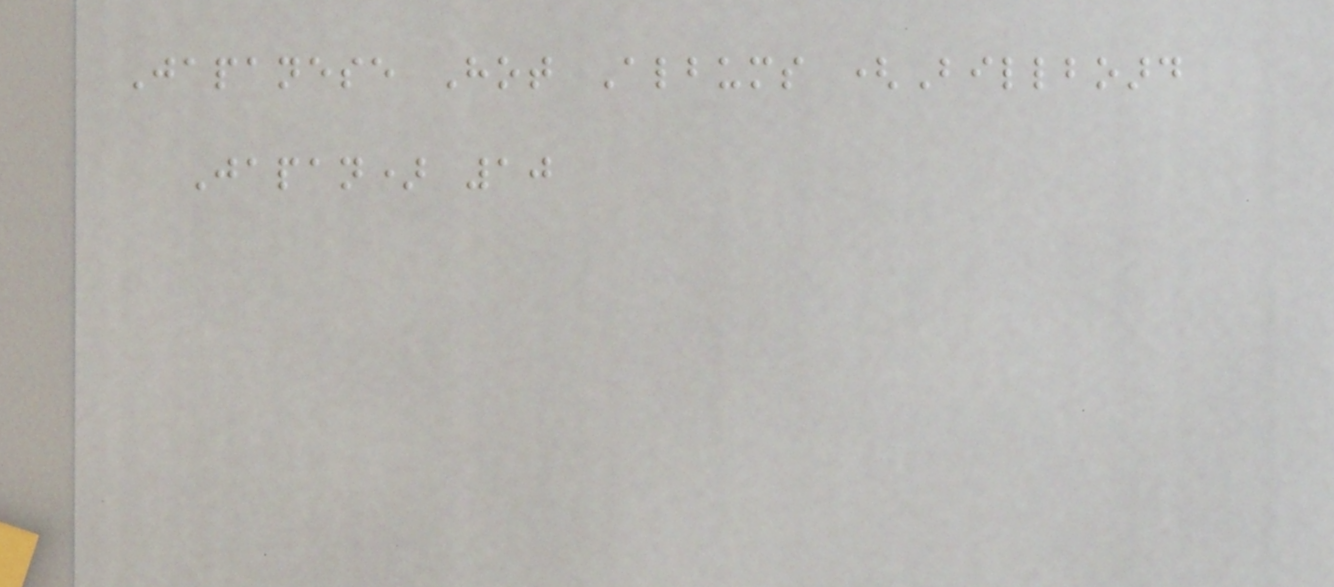Japanese Hot Albums (Billboard
Japan) 10
